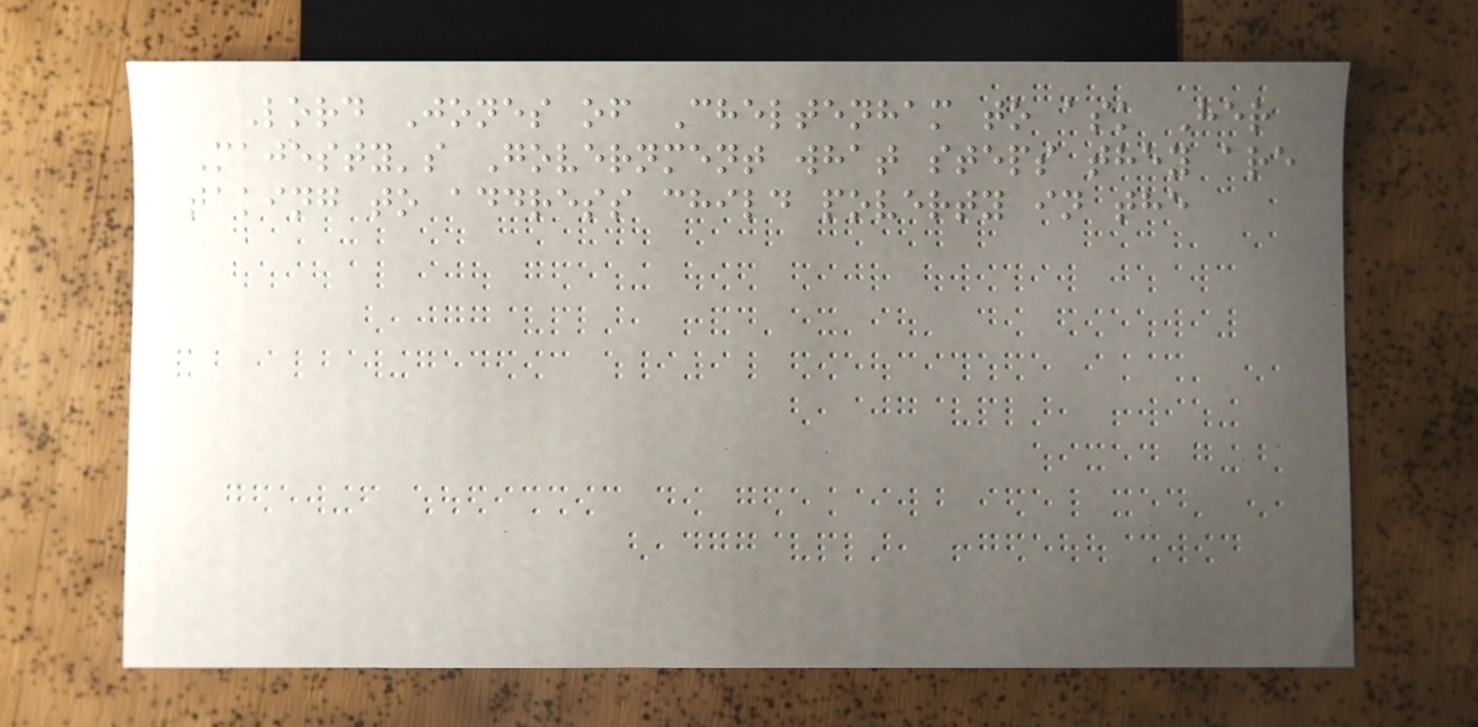Lord Jones of Cheltenham to ask Her
Majesty's Government what steps they are
taking to address child poverty in the
